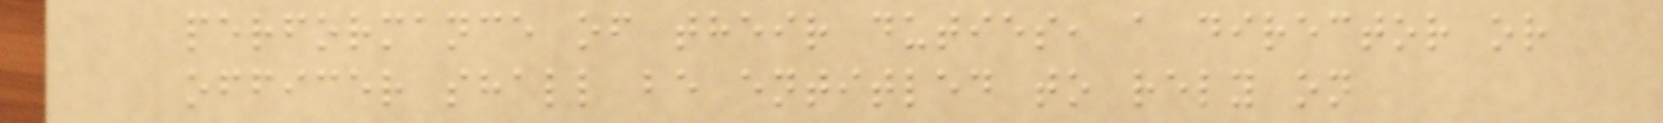performance of their duties, a director or
officer shall be entitled to rely on
